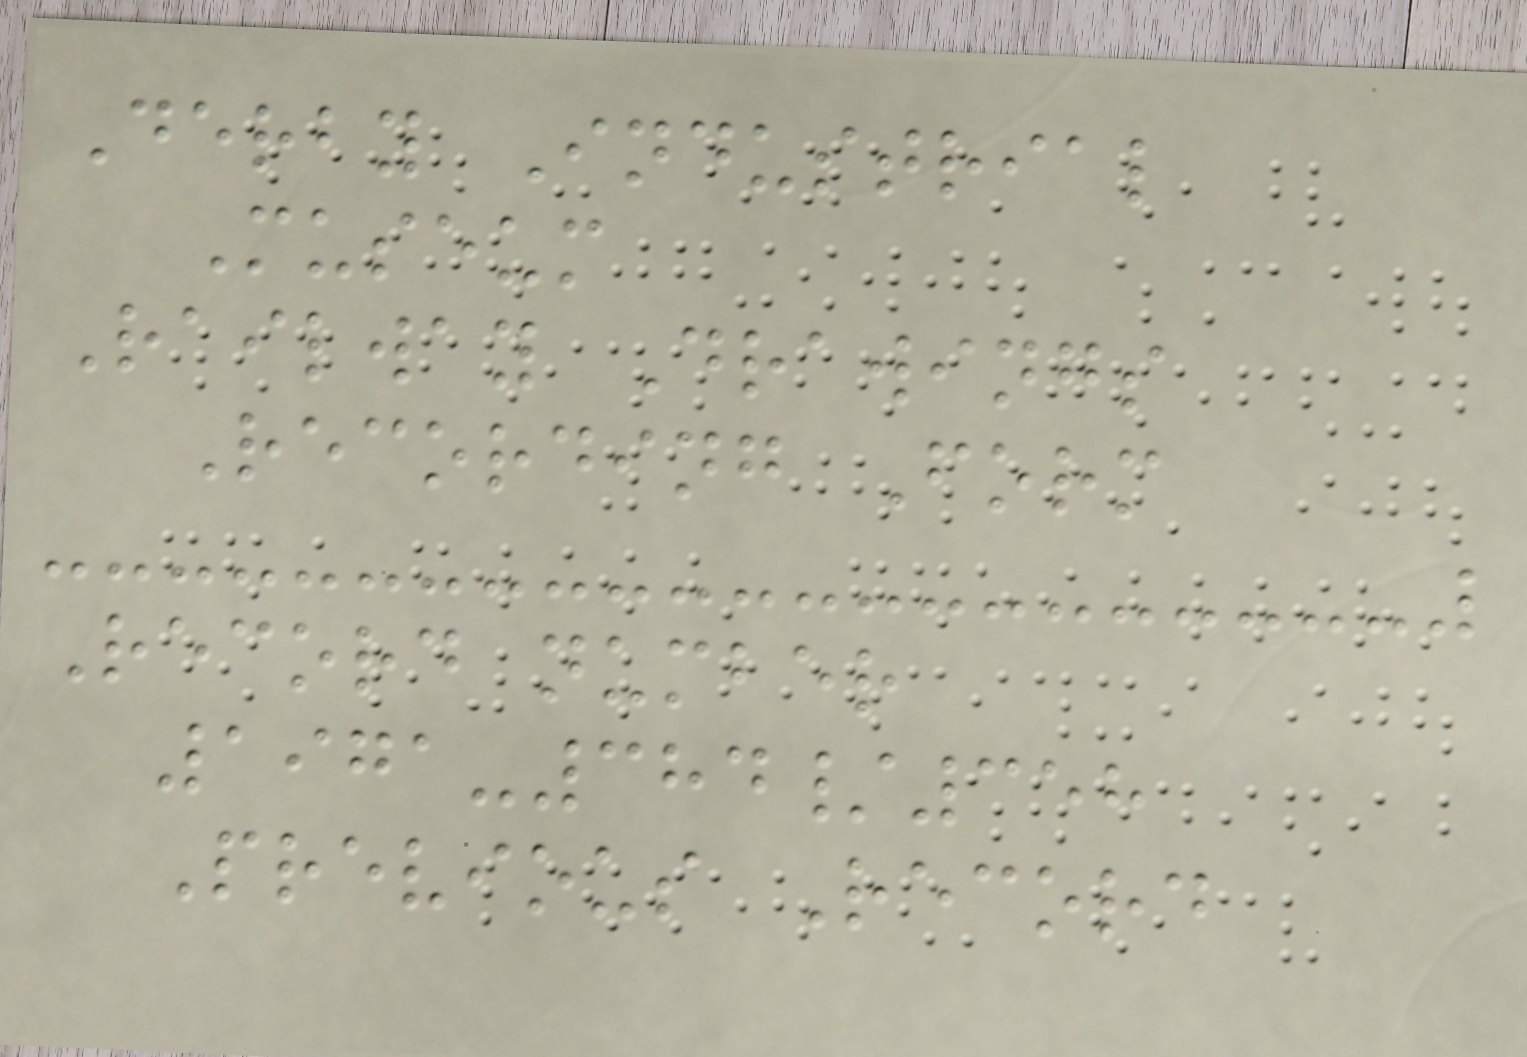Derby Industrial
Museum
Railway Drawings
Recording Form
Record number
1971-384/358
Previous Record
